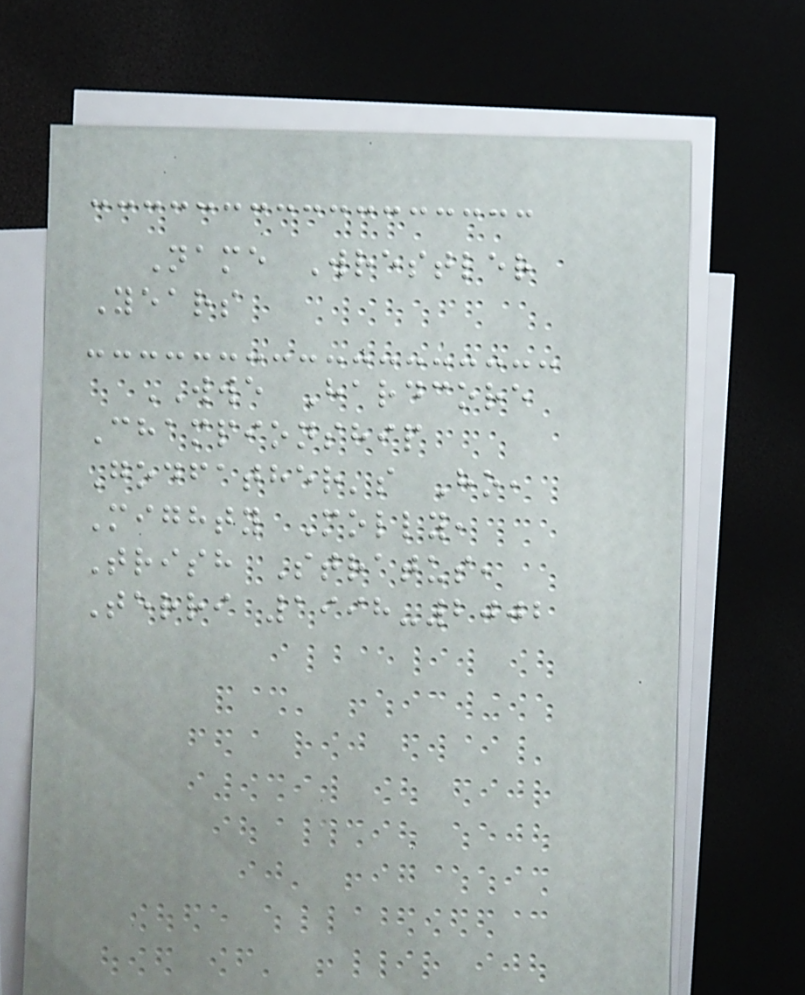Name Wrestler
Years
WWE Hardcore
Championship
Godfather's Ho,
Mighty Molly,
Trish Stratus,
Terri 1998-2002
